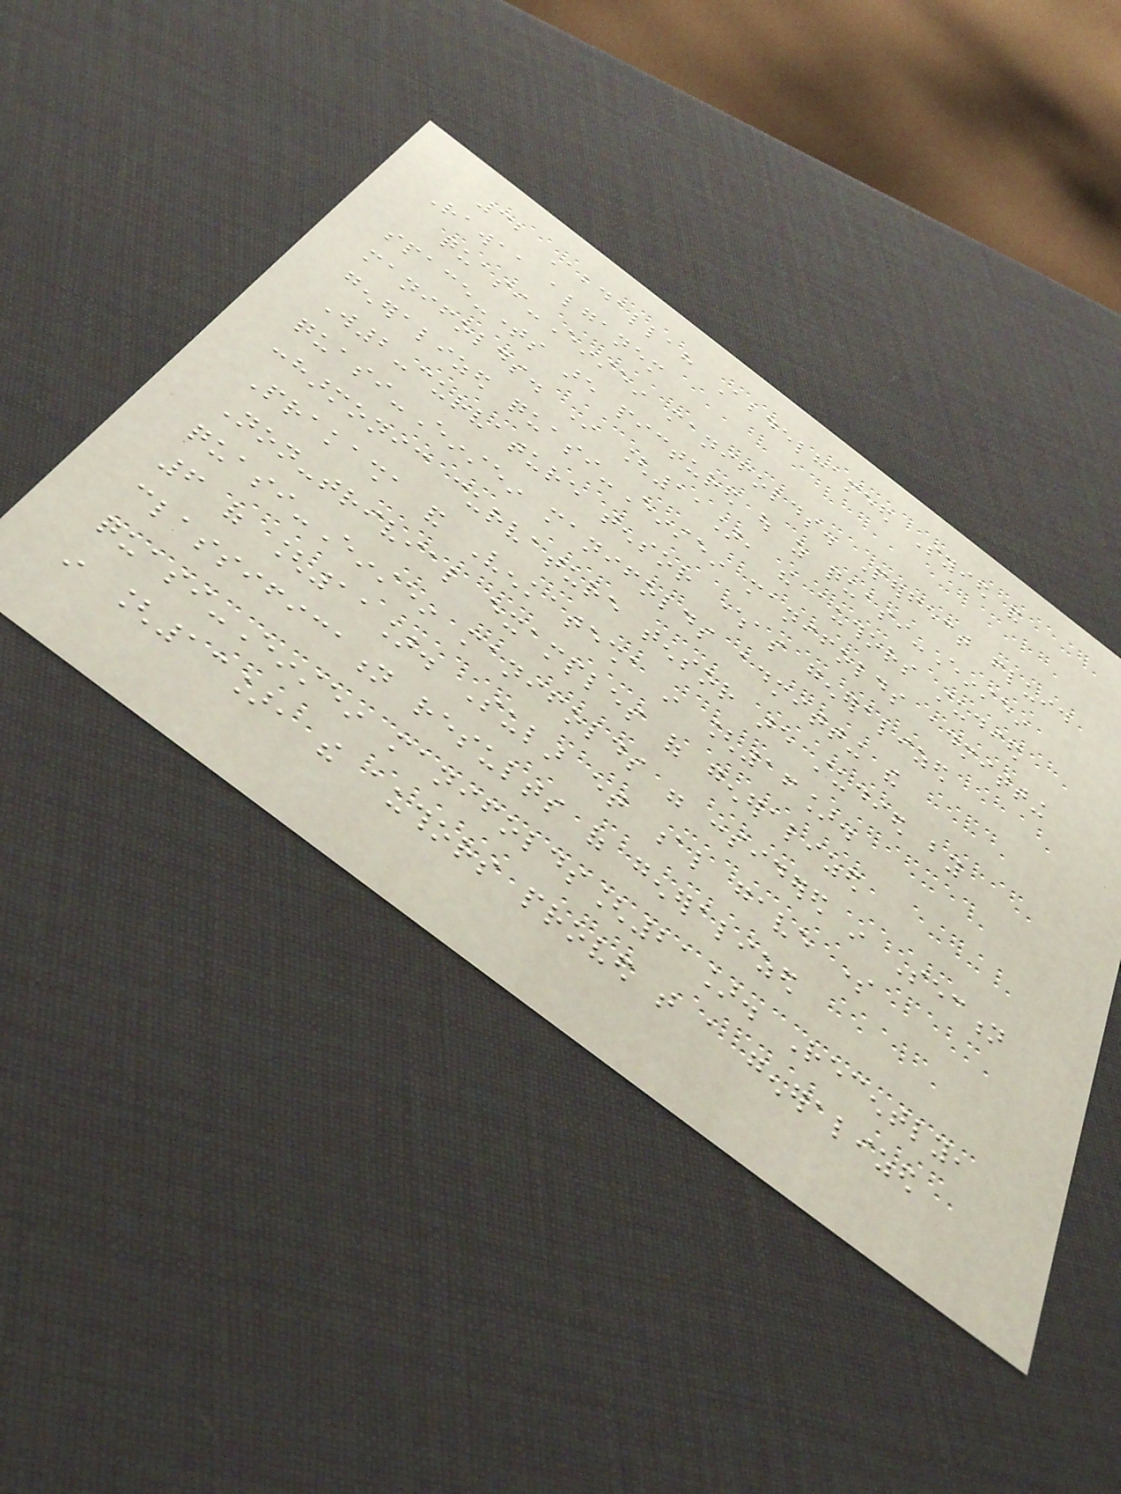32 Abdallah Abdelhameed Syied and
Rawaa alganem
quasi-Einstein manifolds. Perfect fluid
space-times are pictured out as quasi-Einstein
manifolds. In [11], the authors studied
generalized quasi-Einstein manifolds admitting
W2-curvature tensor whereas generalized
quasi-Einstein manifolds admitting the
conharmonic curvature tensor are studied by
Prakasha and Venkatesha in [16].
Non-trivial examples of generalized
quasi-Einstein manifolds were considered in Section
6 of [11]. Sular et al gave some
classification results of generalized
quasi-Einstein manifolds[21]. Recently,
in [13], the authors proved that a generalized
